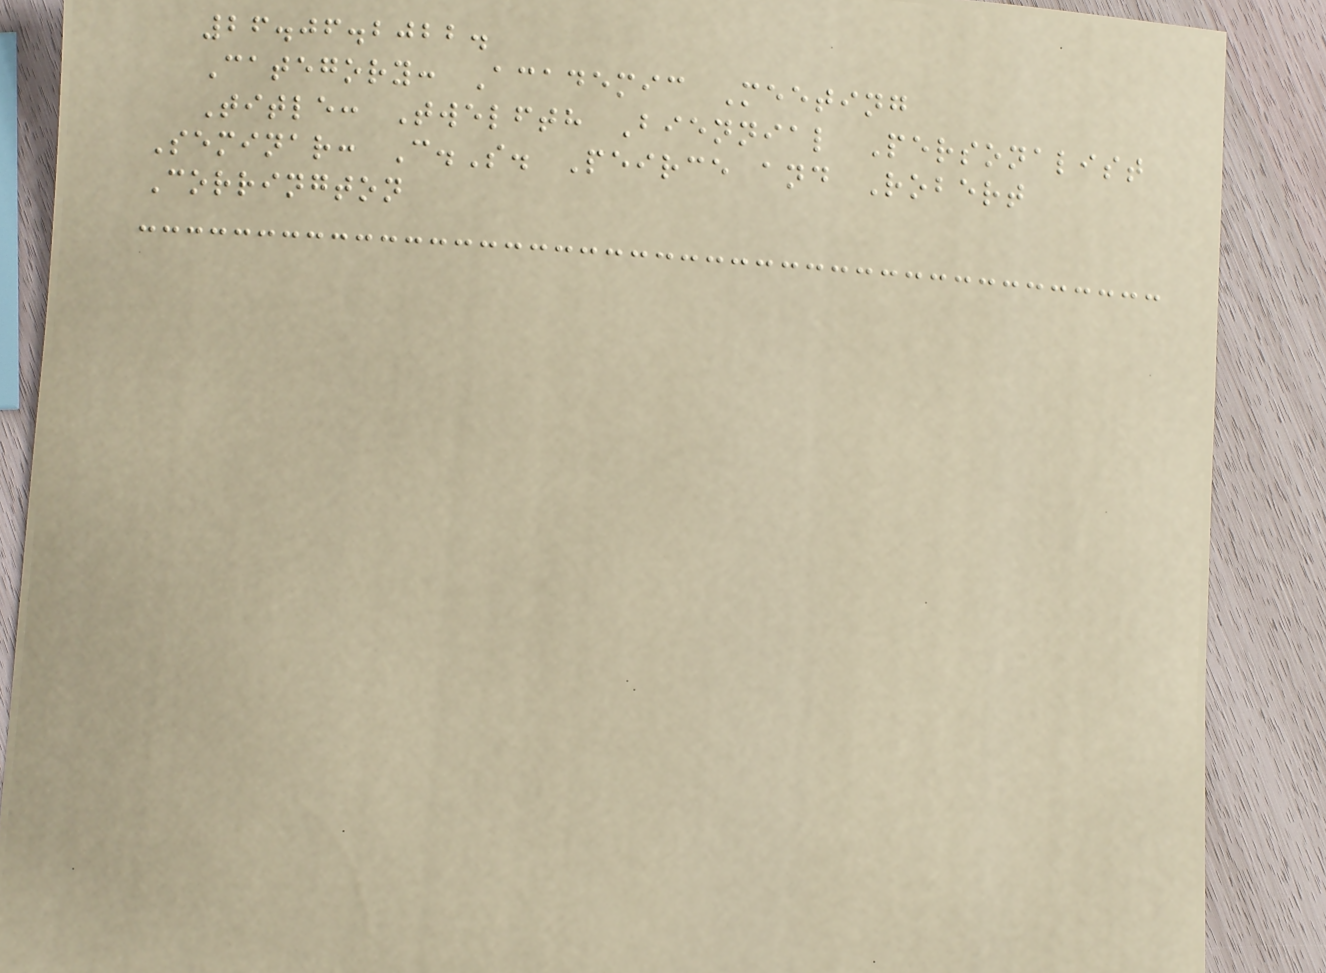26.06.2022.
Category: Academic Meeting
Title: Twelfth Biennial Personalist
Seminar: C.S. Peirce and Robert
Corrington
